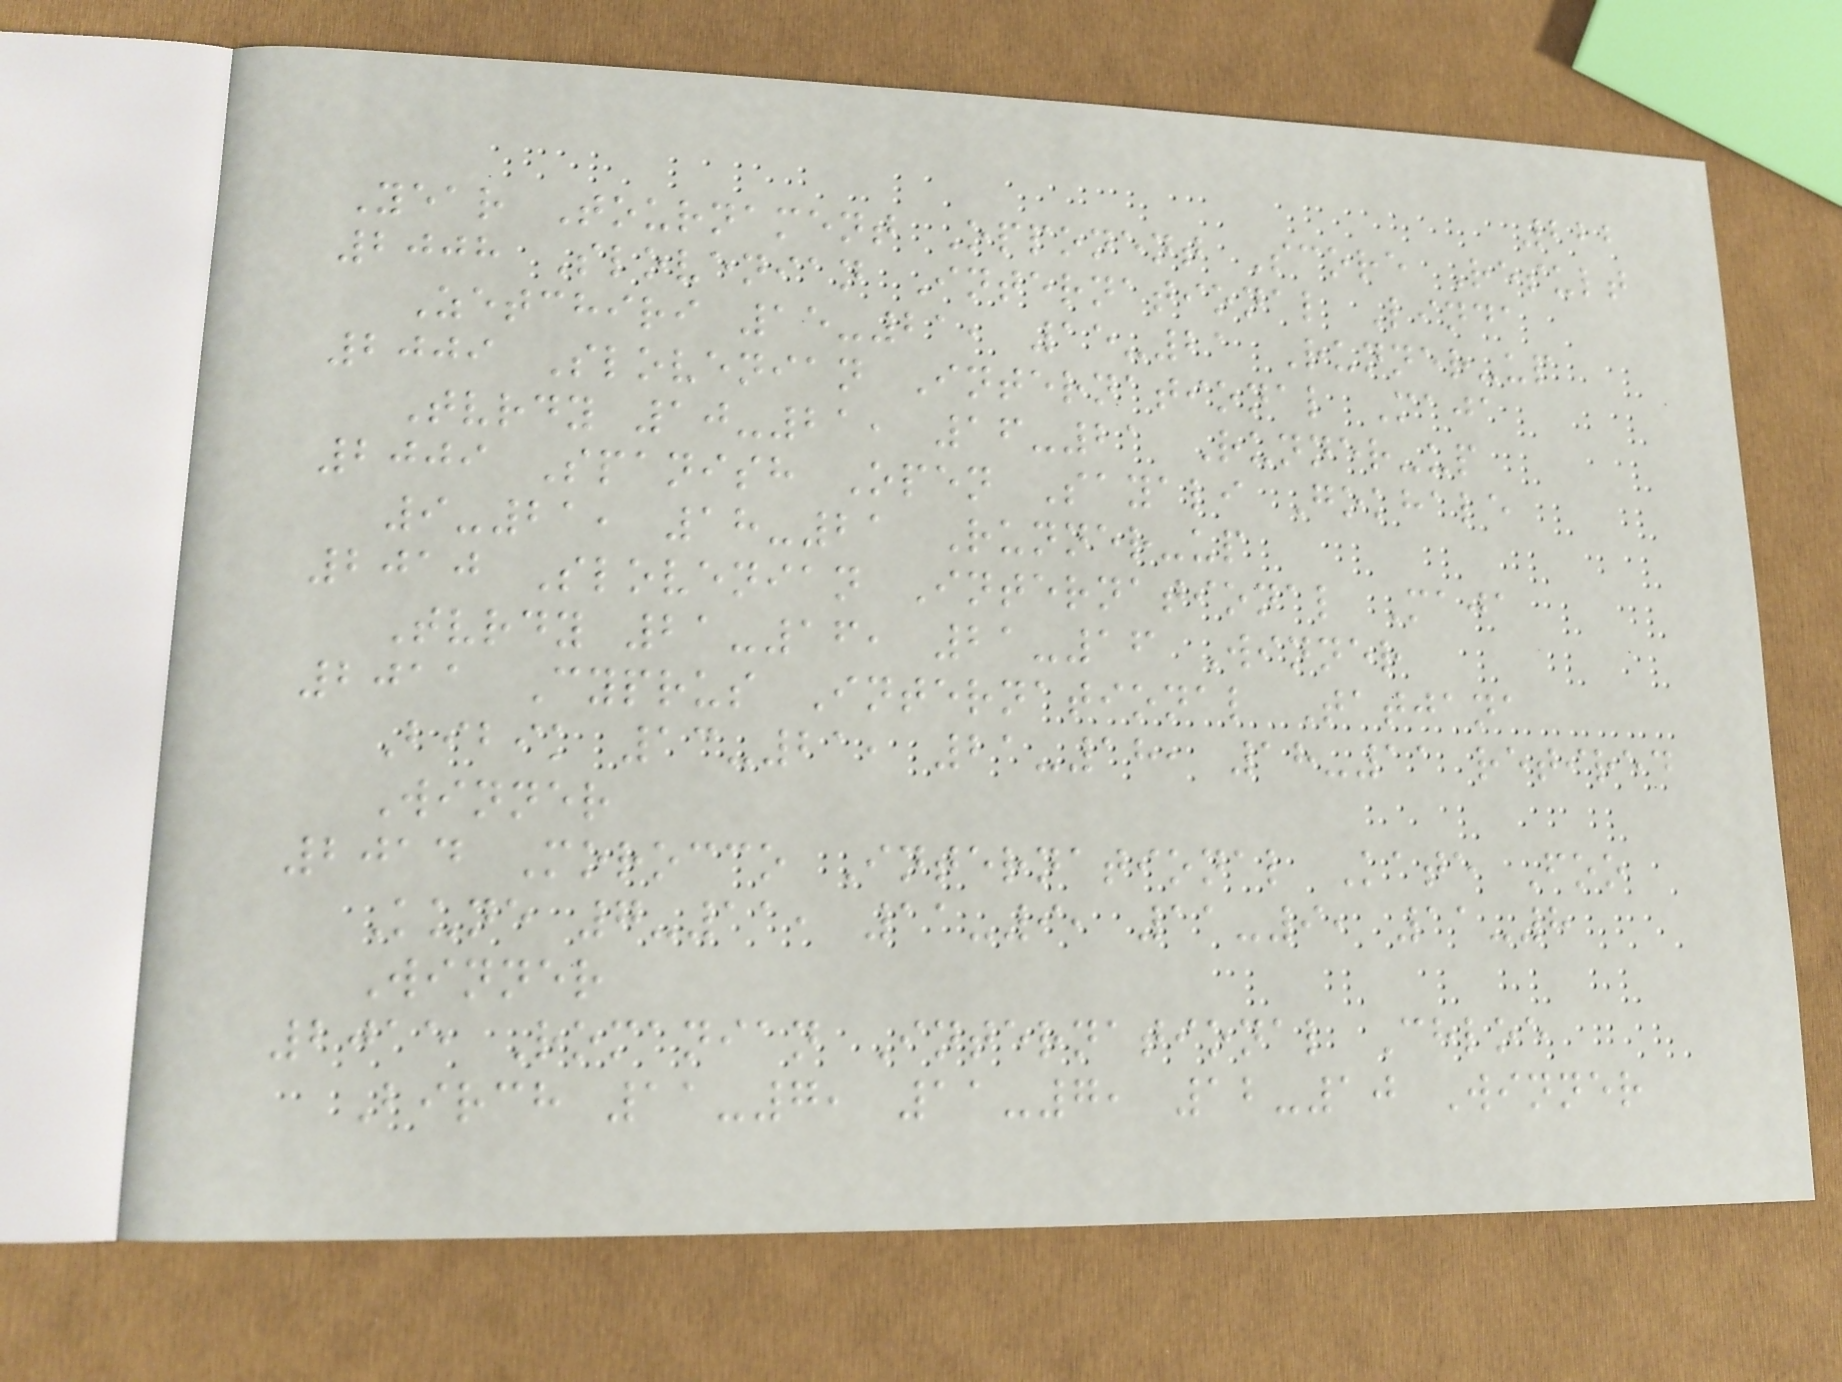222
Year Tournament Opponent Score Result
2008 Slovenian International Linda
Zetchiri 15-21, 15-21 Runner-up
2009 Slovenian International Maja
Tvrdy 10-21, 16-21 Runner-up
2009 Spanish Open Sayali Gokhale
9-21, 18-21 Runner-up
2010 Slovenian International Maja
Tvrdy 21-16, 21-16 Winner
2011 Cyprus International Tatjana
Bibik 13-21, 21-18, 18-11 retired
Winner
2014 Morocco International Kate Foo
Kune 7-11, 11-9, 11-9, 11-8
Winner
2015 Romanian International Chloe
Birch 11-7, 11-7, 12-10 Winner
